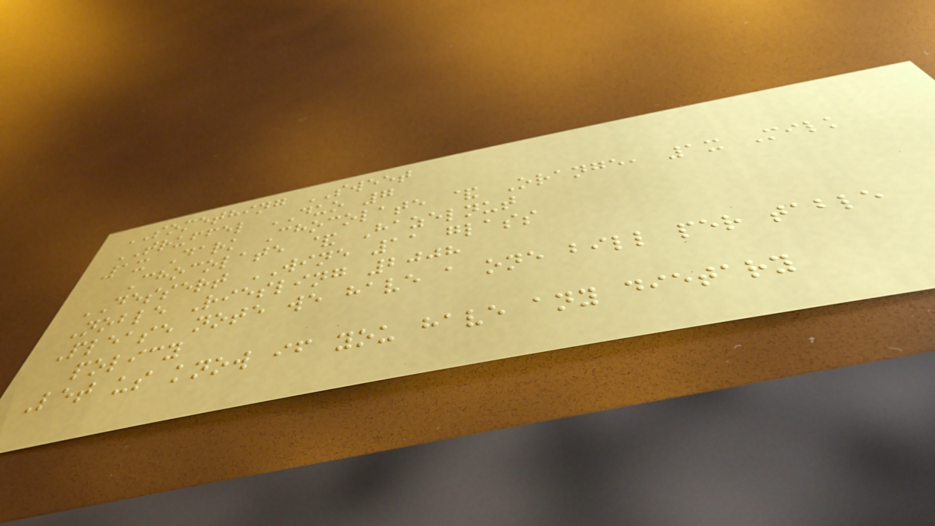SOMETHING SWEET
TRUFFEL DUO 7
1x Dark Chocolate & Orange, 1x Milk
Chocolate & Hazelnut
DESSERT WINE 11 glass
Noble Riesling 2008
Please note we have a one bill per table
policy
Let us know if you have any dietary
